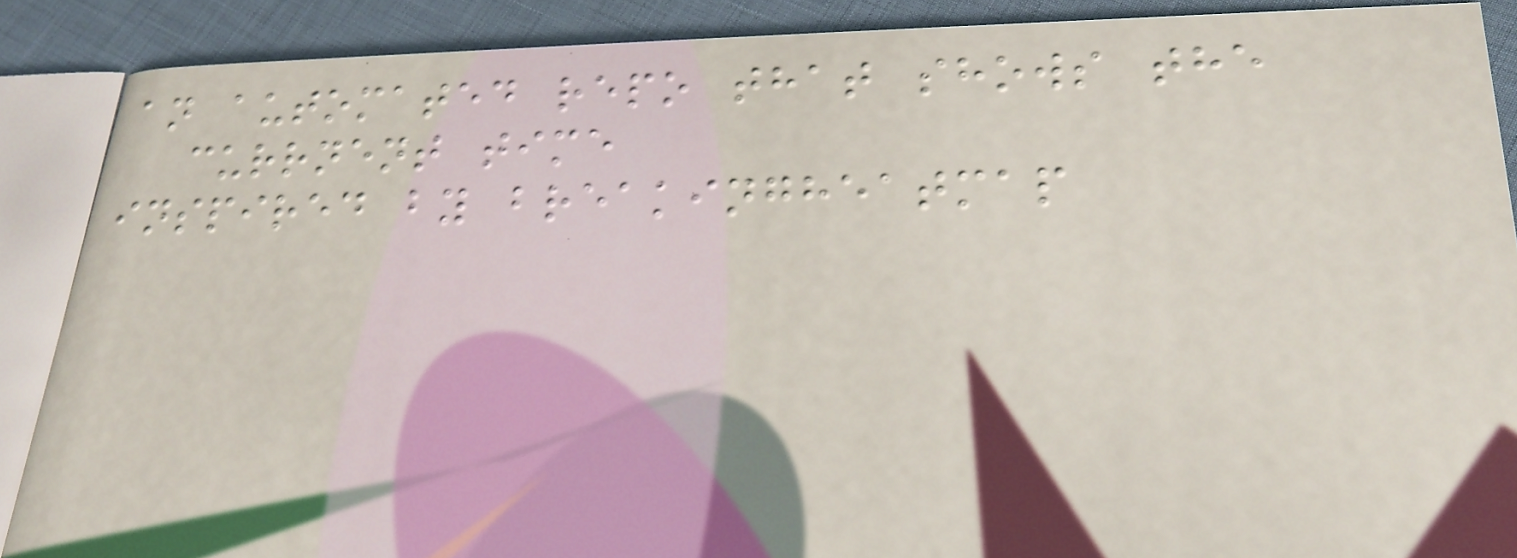an automated repo that shows the
currnent time
inspired by breakingheatmap
